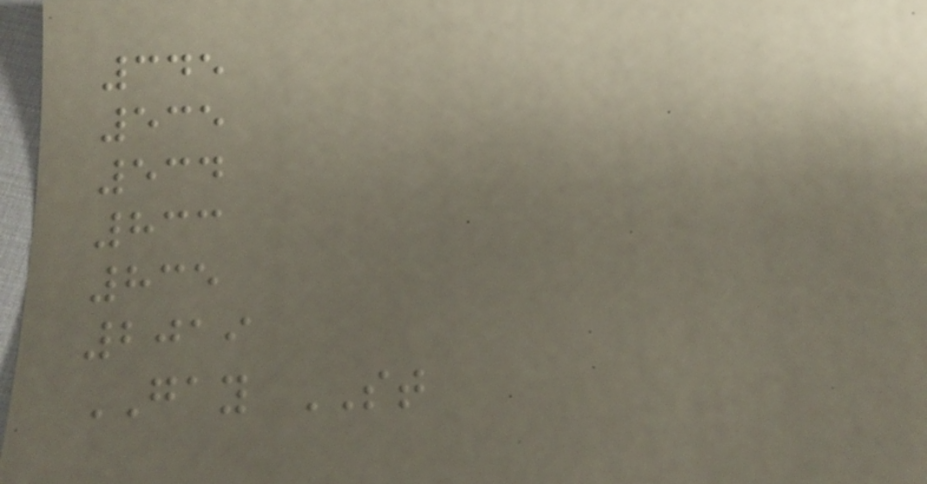345
535
534
833
835
2019
GAY ST
